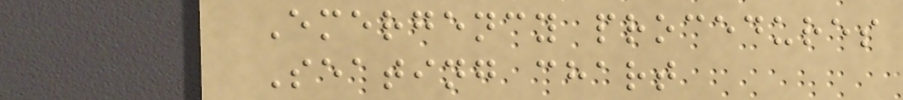Emergency procedures
Seating chart
